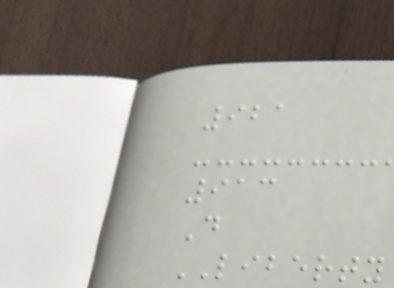921
913
D
LIBERTY
